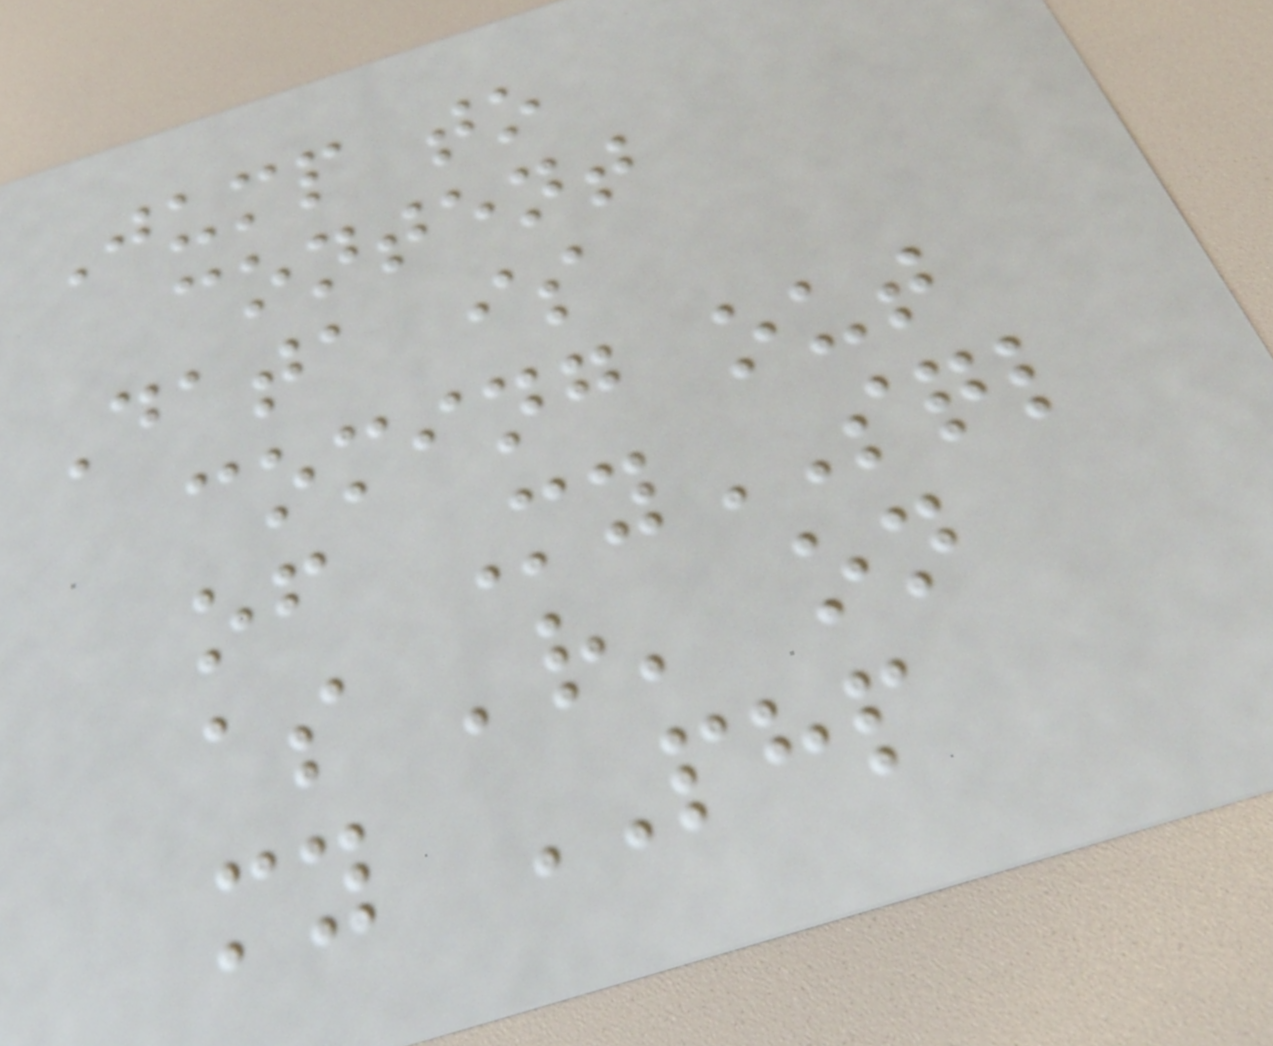Jump to
content
Data is
coming out
of MySQL
as 'r' on
my PHP
